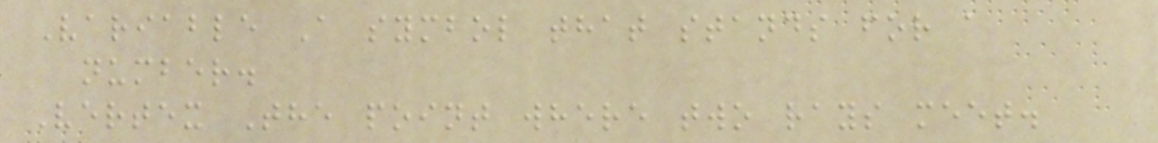Variable A symbol that stands for a
number.
Vertex The point where two rays meet.
